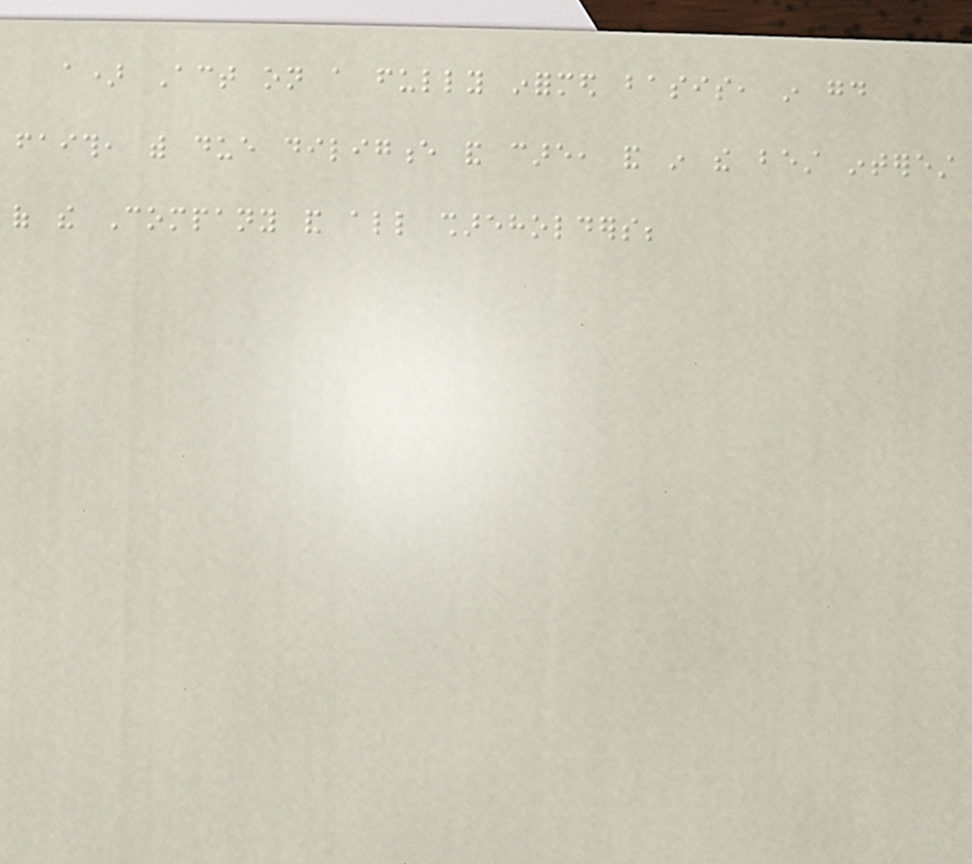a) Act on a fully informed basis, in good
faith, with due diligence and care, and in the best interest
of the Company and all shareholders;
